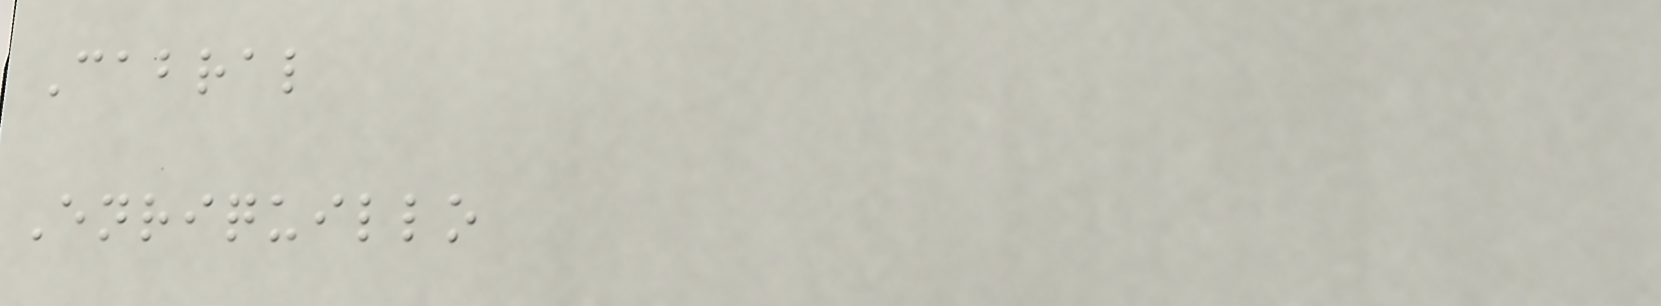Cabral
Enriquillo
